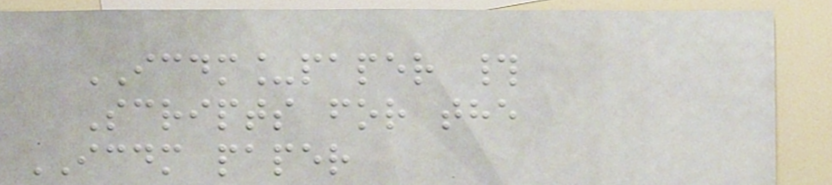ICDM_paper #
Scripts for the
ICDM paper
